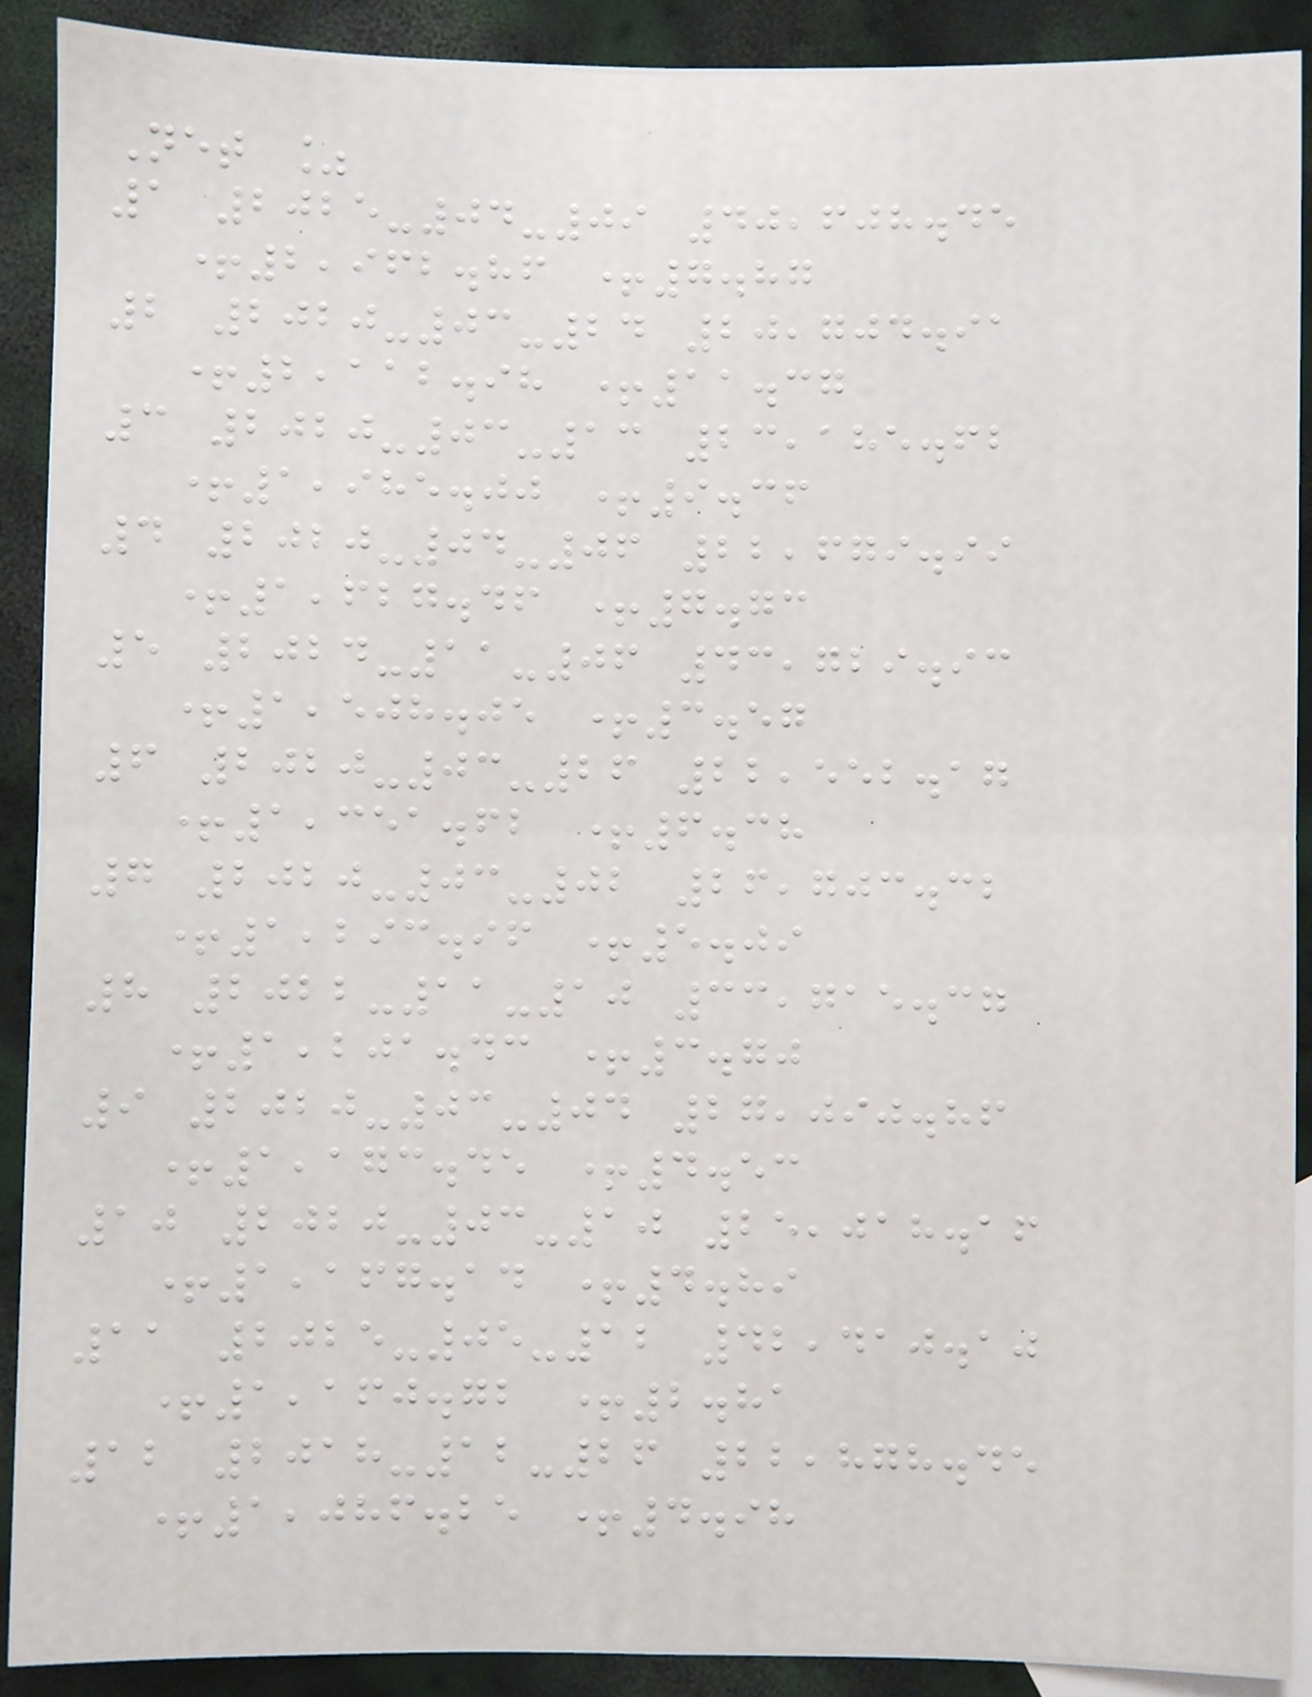Net %
1 2025-04-09 40,608.45
+2,962.86 +7.87
2 2020-03-24 20,704.91
+2,112.98 +11.37
3 2020-03-13 23,185.62
+1,985.00 +9.36
4 2020-04-06 22,679.99
+1,627.46 +7.73
5 2024-11-06 43,729.93
+1,508.05 +3.57
6 2020-03-26 22,552.17
+1,351.62 +6.38
7 2020-03-02 26,703.32
+1,293.96 +5.09
8 2022-11-10 33,715.37
+1,201.43 +3.70
9 2020-03-04 27,090.86
+1,173.45 +4.53
10 2020-03-10 25,018.16
+1,167.14 +4.89
11 2025-05-12 42,410.10
+1,160.72 +2.81
12 2018-12-26 22,878.45
+1,086.25 +4.98
